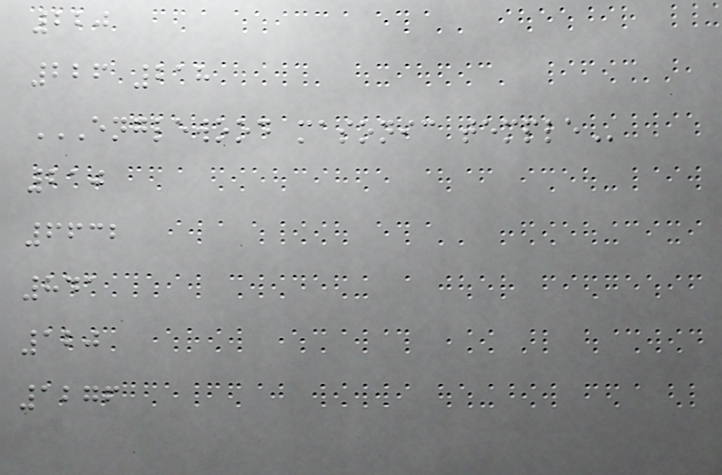220
226 218
ENGLEWOOD MASONIC TEMPLE
210
6632
841
120
1276
